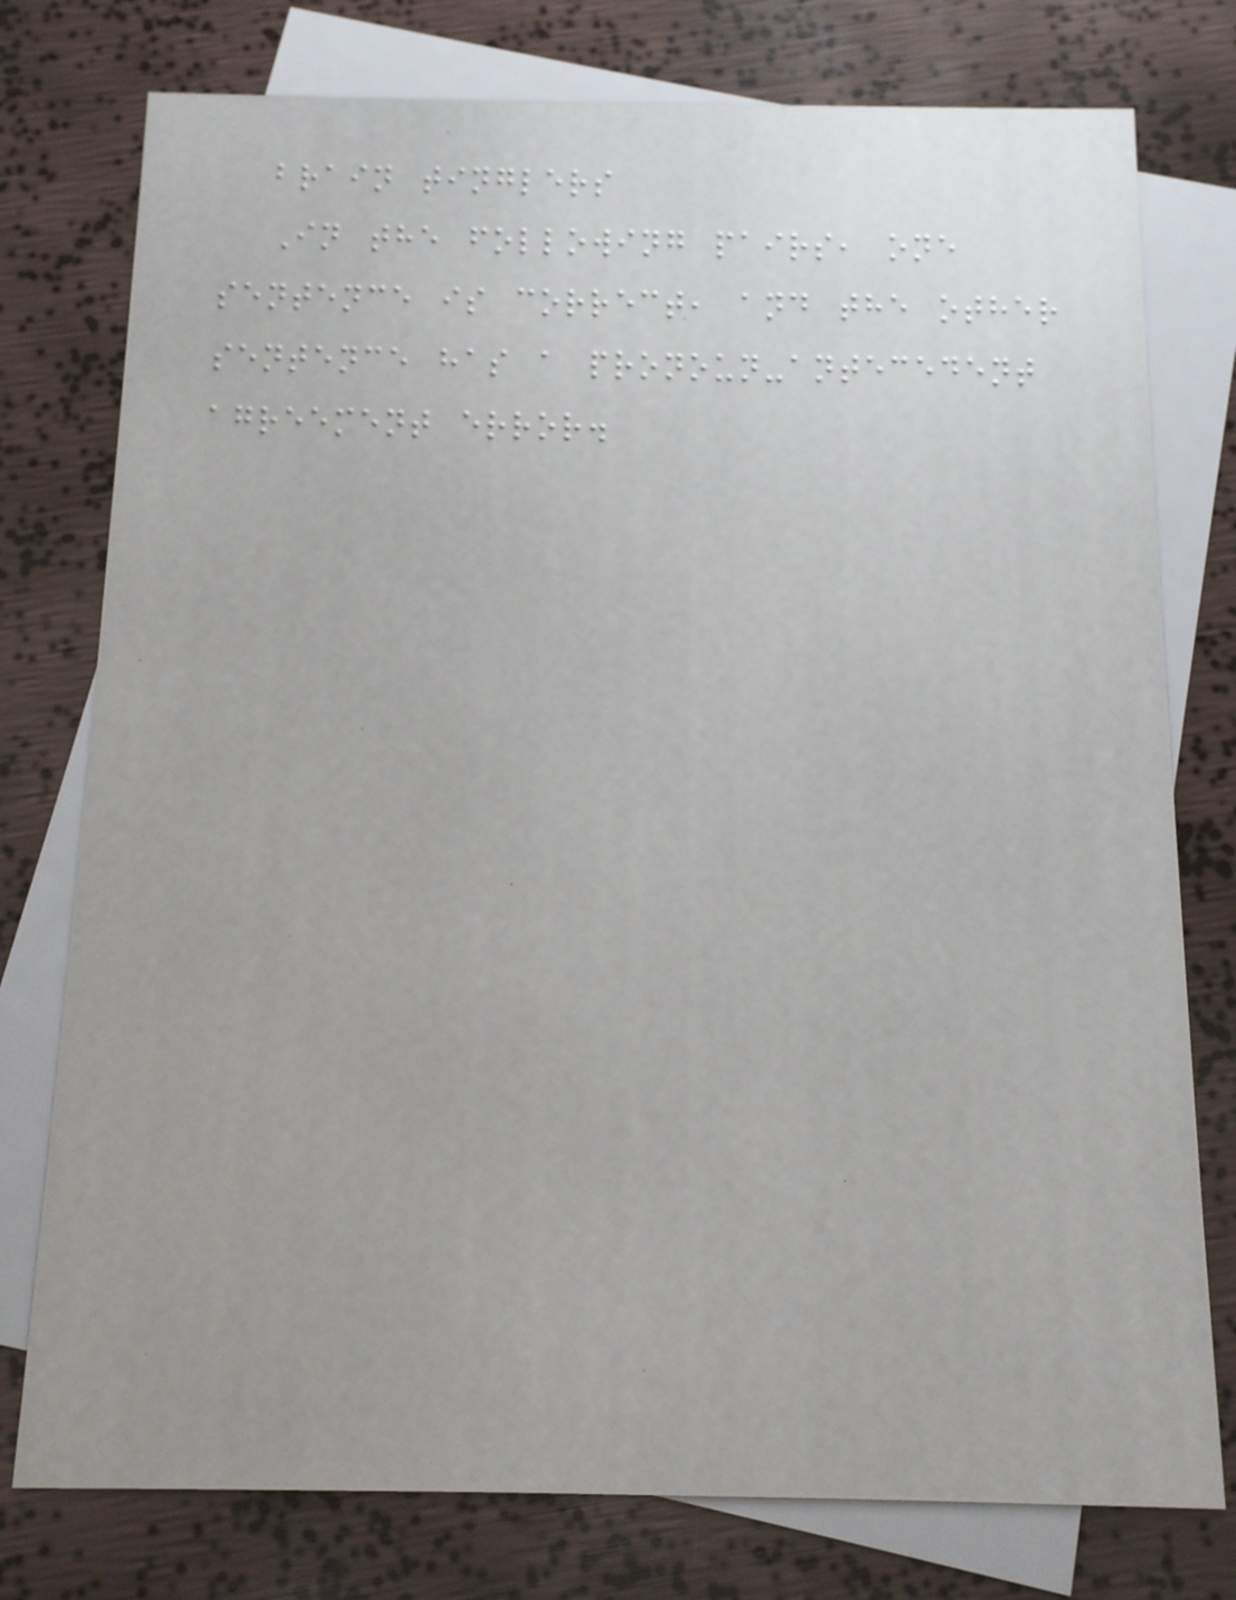brain tinglers
In the following pairs, one
sentence is correct, and the other
sentence has a pronoun-antecedent
agreement error.
